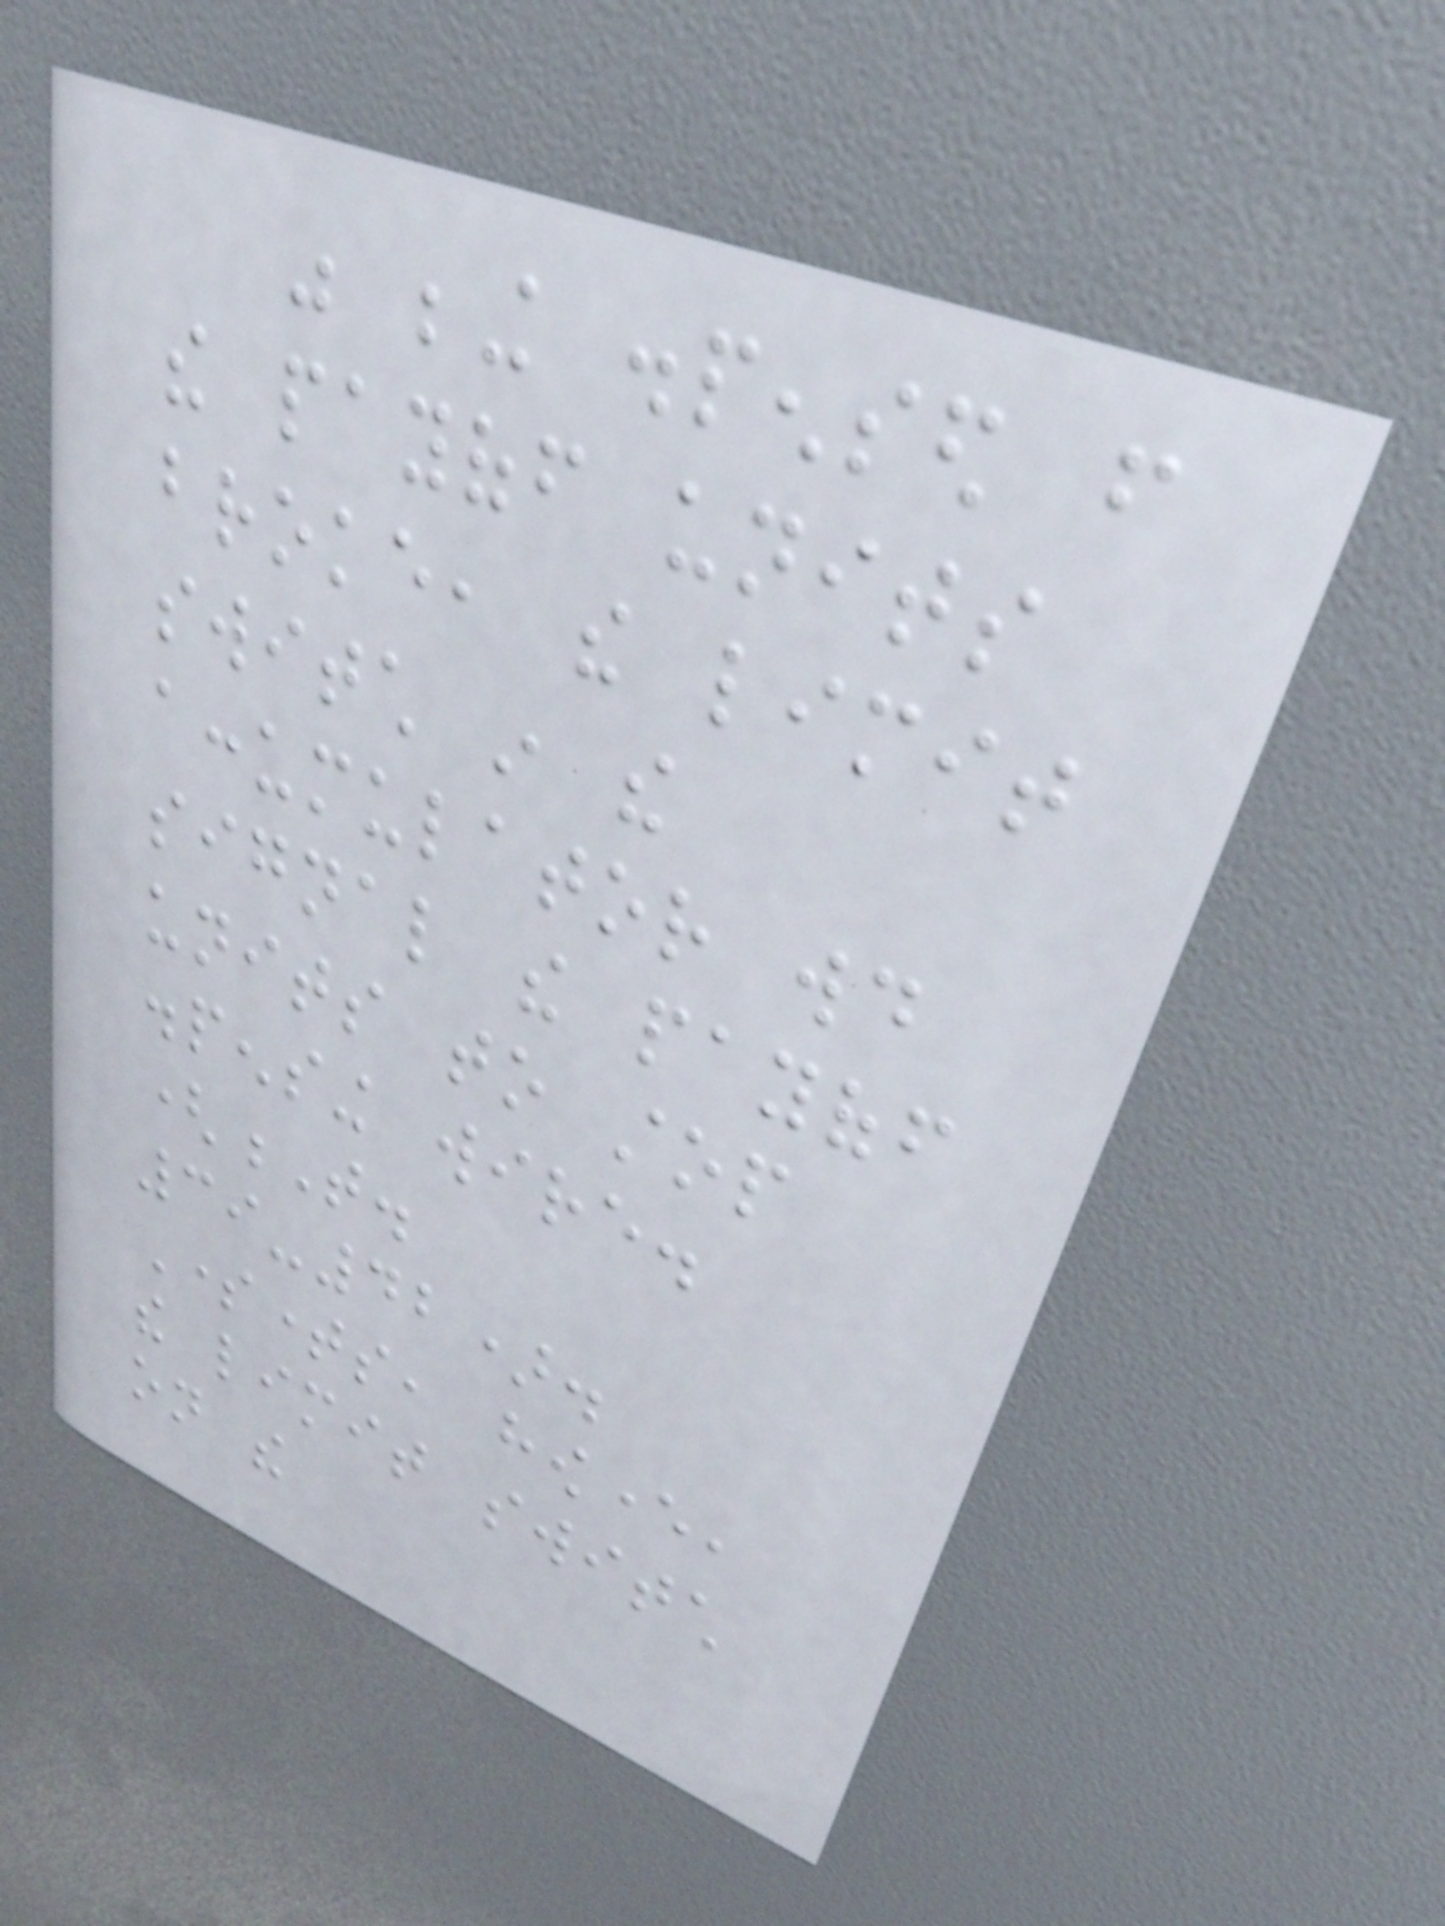was being dispensed from
the payoff units
broke, the limit
switch in the
accumulator would
signal the payoff
units to stop
dispensing wire.
(T.
39-42).
Sometimes, however,
the limit switch
on the
